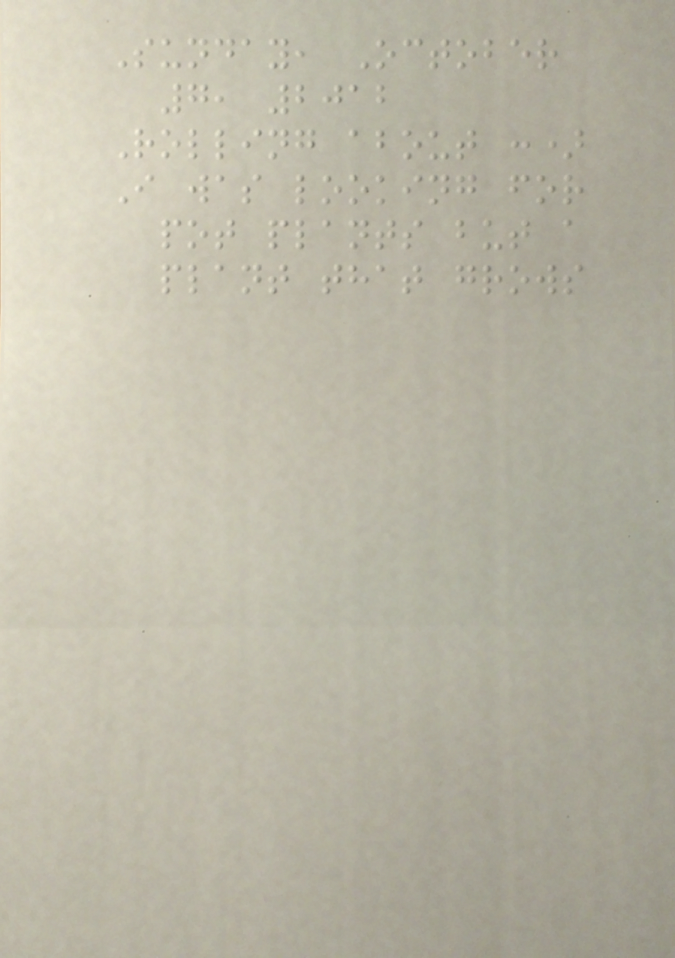Sunday, October
7, 2012
Rolling about :)
I was looking for
pot plants but a
plant that grows
